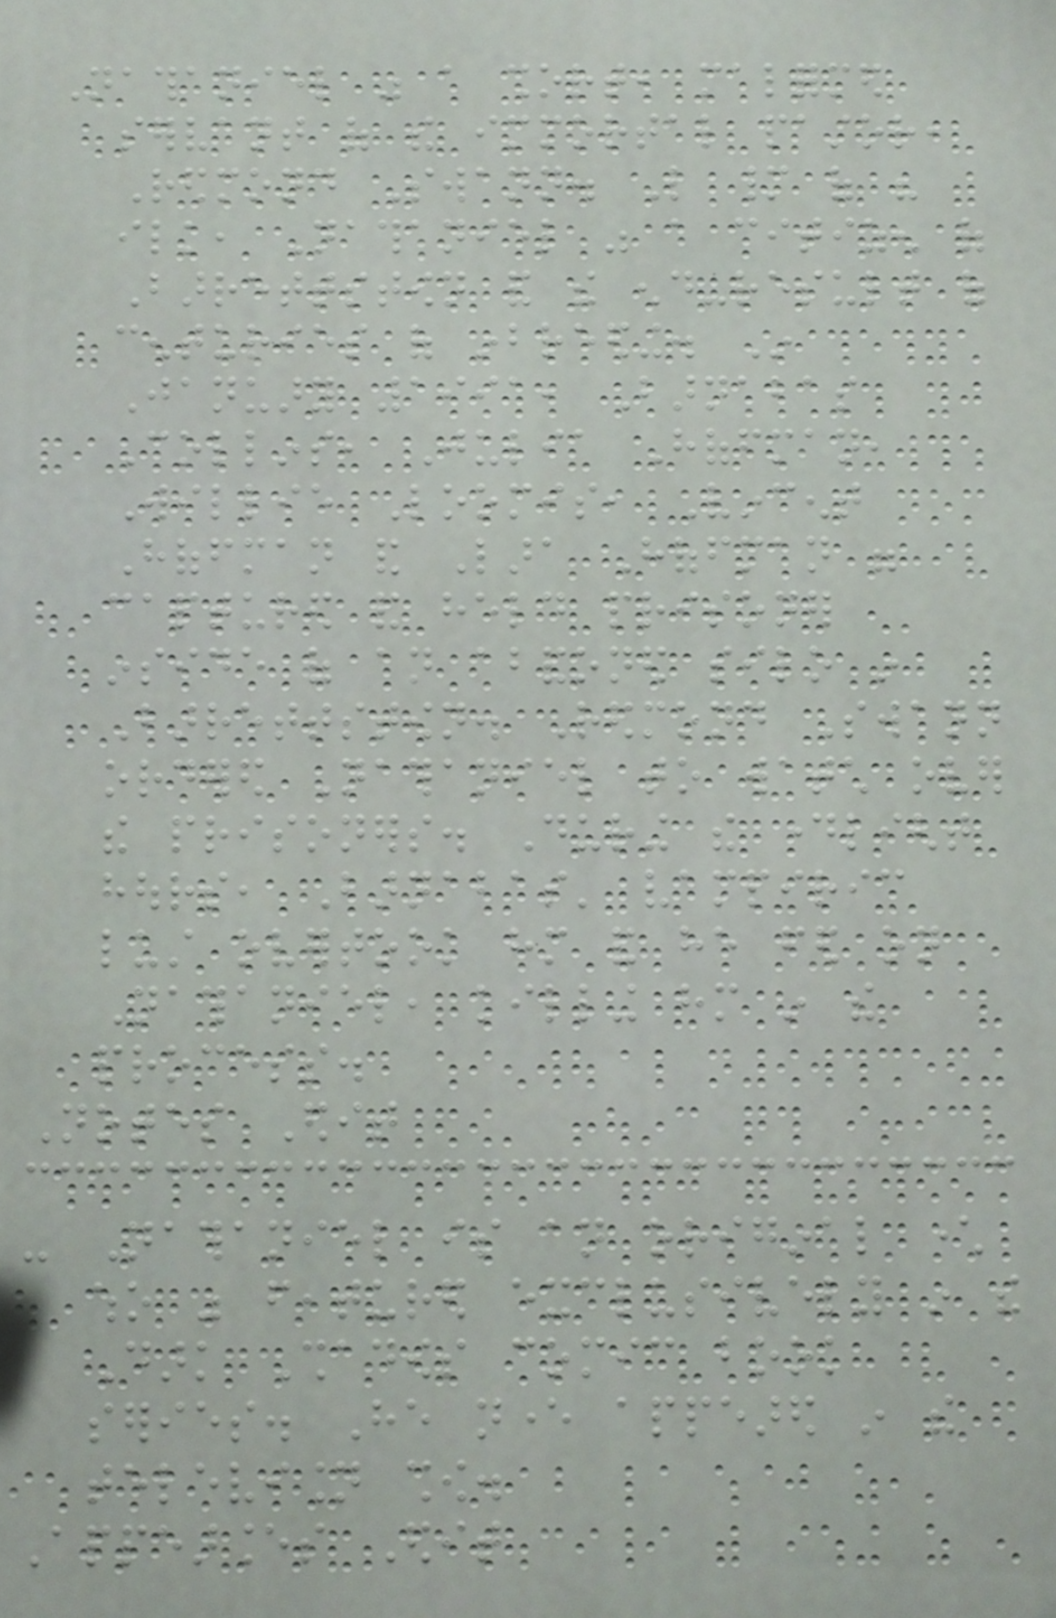Nathaniel was a short, malformed
servant of the immortal pastor,
Redmond Swann. Like many of his
ilk, Nathaniel was a citizen of
Barrettstown and the end-result of
centuries of inbreeding. In
January 1991, Barnabas
Collins, Julia Hoffman,
Willie Loomis, Vincent
Hoffman and Lara Hoffman were
captured and held prisoner
inside of an abandoned silo in
Barrettstown. Redmond Swann
ordered Nathaniel to watch over
the prisoners. During the daylight
hours, Barnabas' vampiric
lust overtook him and he fed on
Nathaniel, killing him in the
process.
Notes Edit
- Nathaniel is an original character
who was featured exclusively in the
Dark Shadows comic book
series. He never appeared in the
television show.
Appearances Edit
